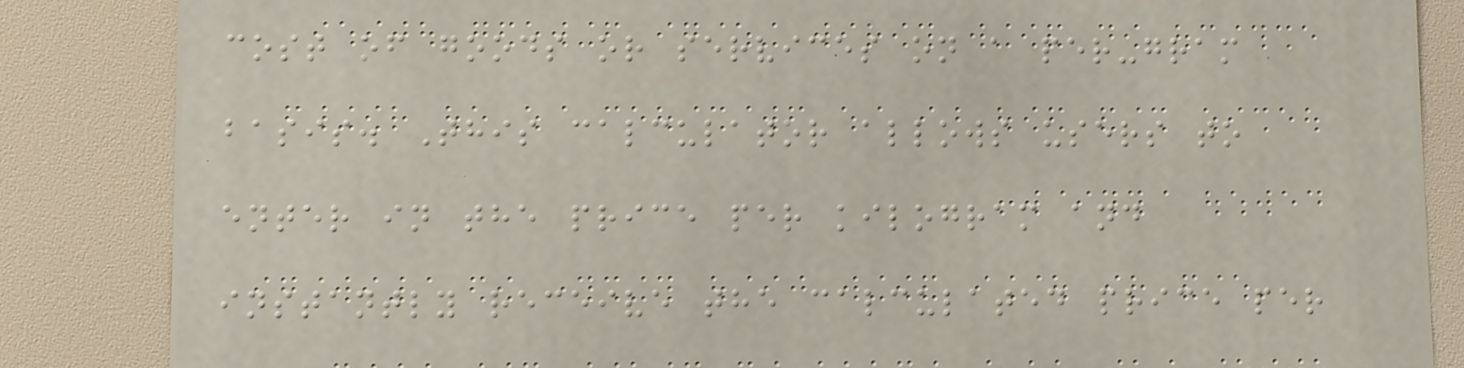cost of goods or services on a per-gram
basis. This calculator allows users to
enter in the price per kilogram and
instantly receive the calculated price per
